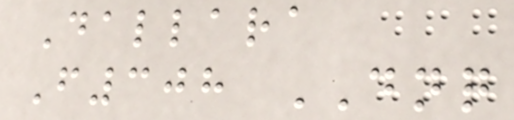Dallara
F308 DNQ
